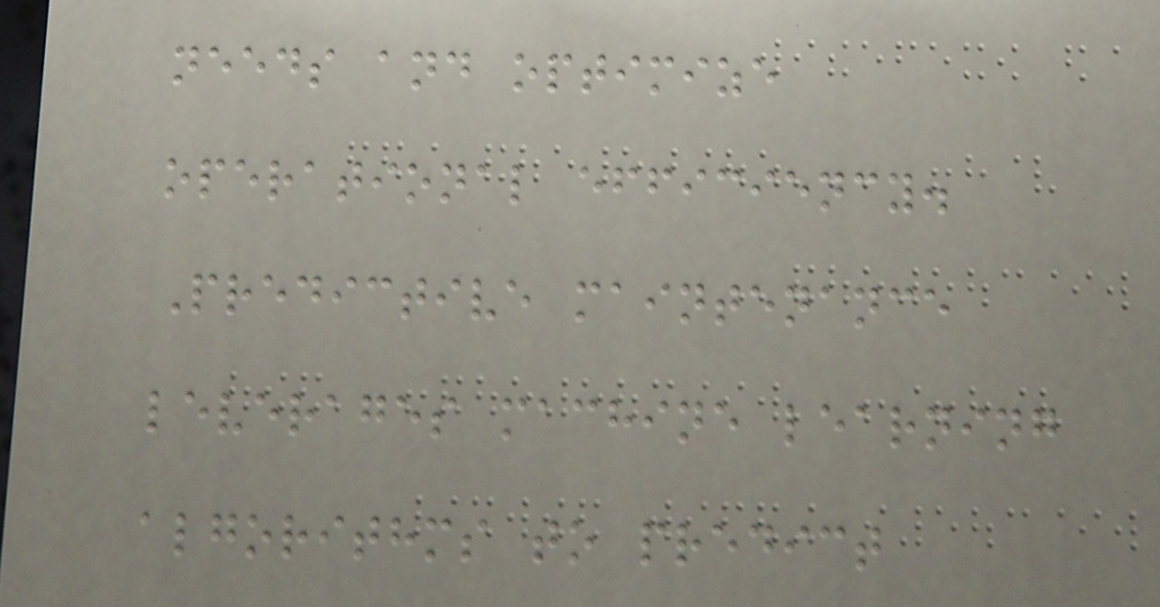needs and optimize
operational efficiency.
Predictive maintenance
leverages machine learning
algorithms to predict
